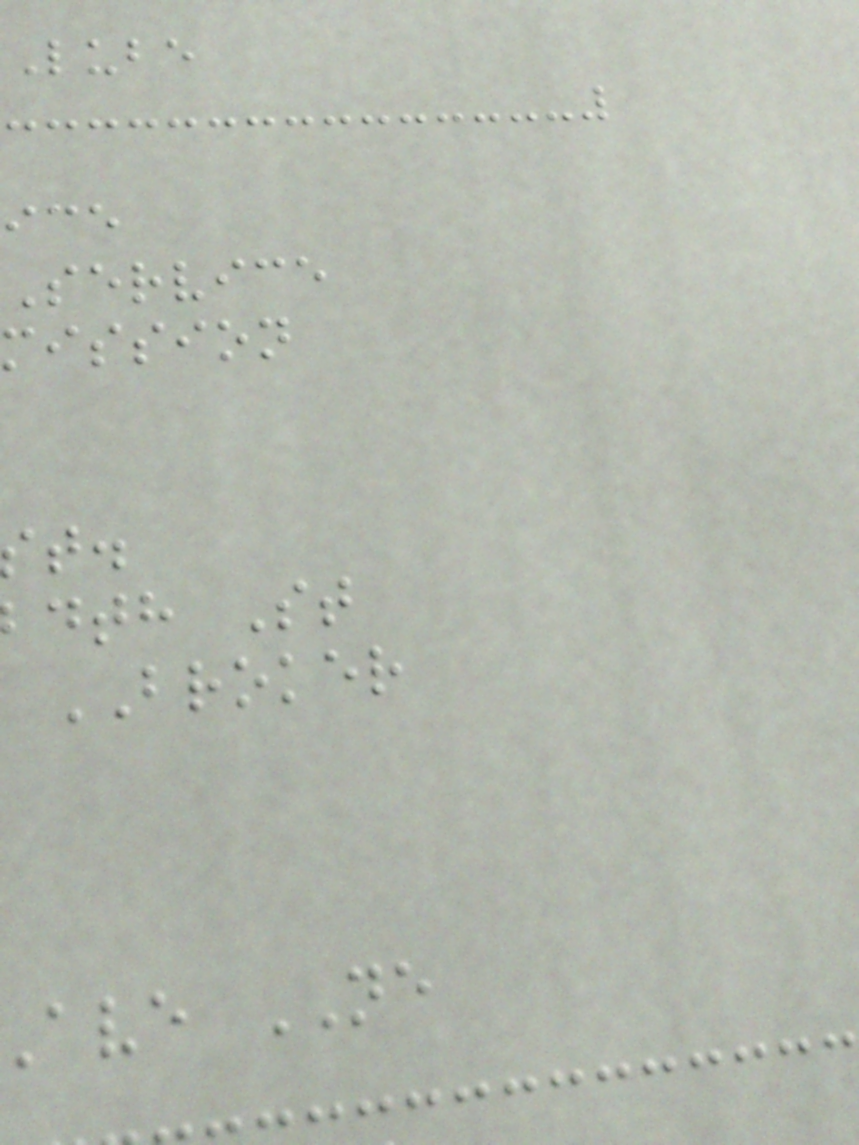Lube
Service
mission
dth St
BROKER
ave NE
